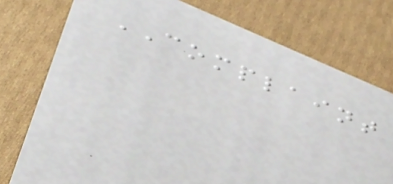COMPLAINT
